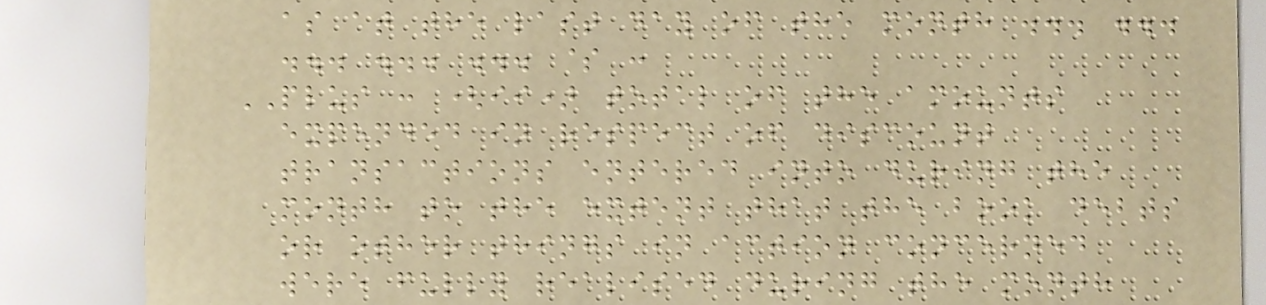as at the last day of the month ... ...
... ... ... $ :
PLUS : (ii) total of the amounts
expended in respect of discount
transactions entered into during the
month to the extent that the book debts
or other things in action concerned
were fully realised during the month
